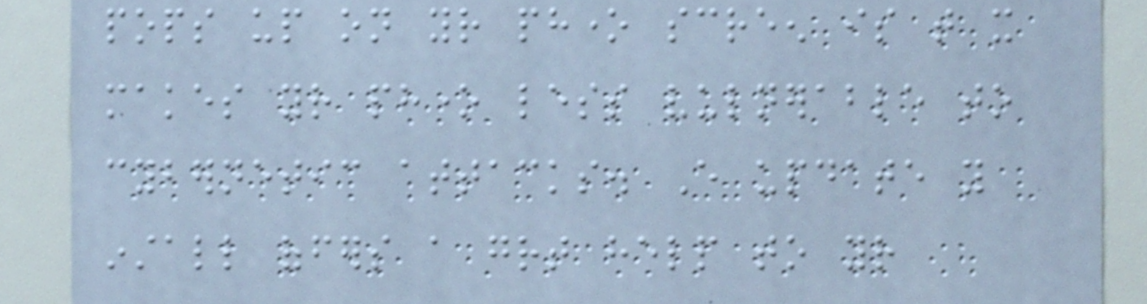pops up on your phone screen is that it
makes your phone less vulnerable to
cybernetic attacks. Every update you
install offers a great help to your
